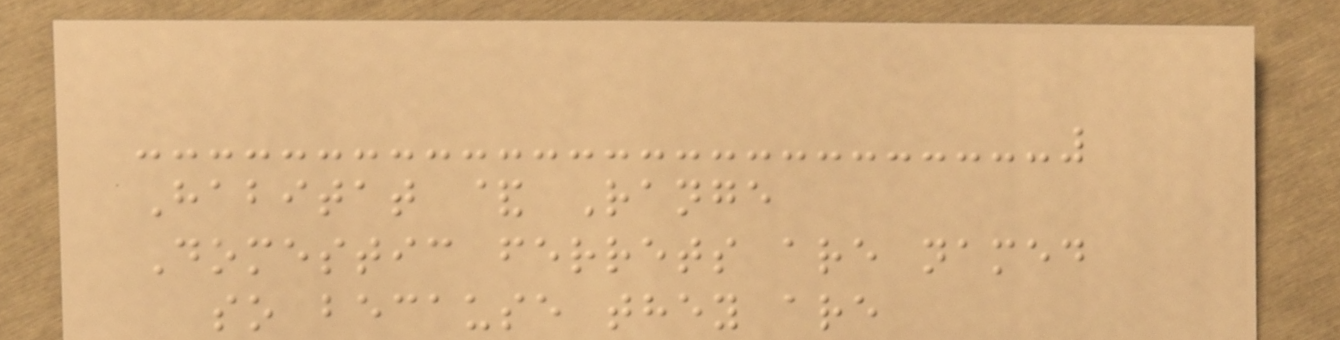Habitat & Range
Domestic ferrets are named
so because they are
